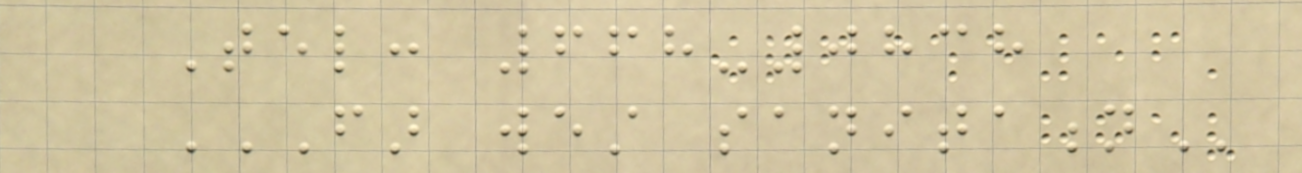Tel: 668-0838
FAR WEST SANITATION
